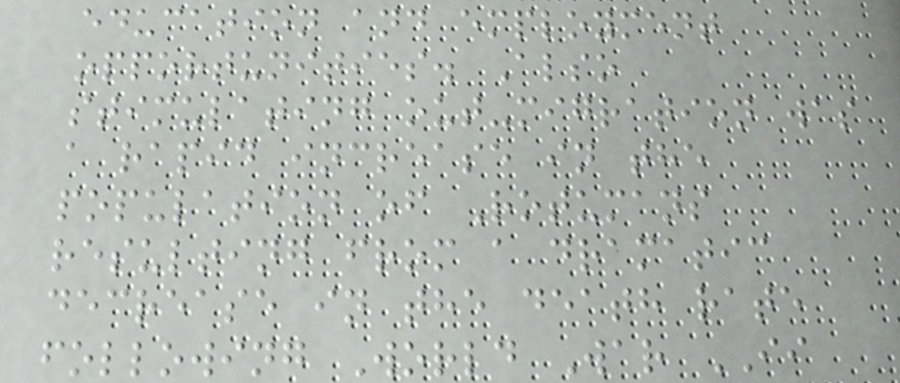education and employment
opportunities. Also
stimulating out-migration was
a rapid increase in the
population of Rotumans
resulting from a dramatic
decrease in the death rate
following World War II
